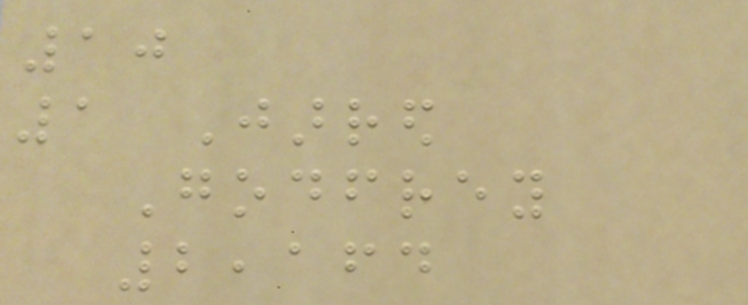10
1 Jarred
Godfrey
2,164
